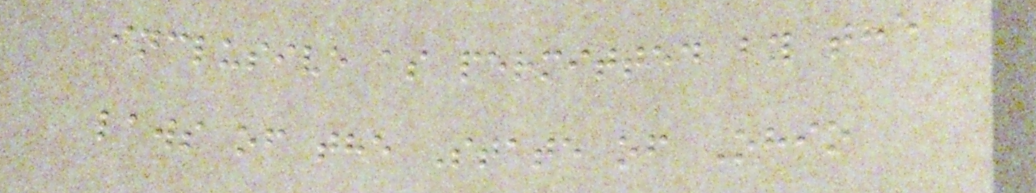inclusive as permitted by the
laws of the State of Ohio
